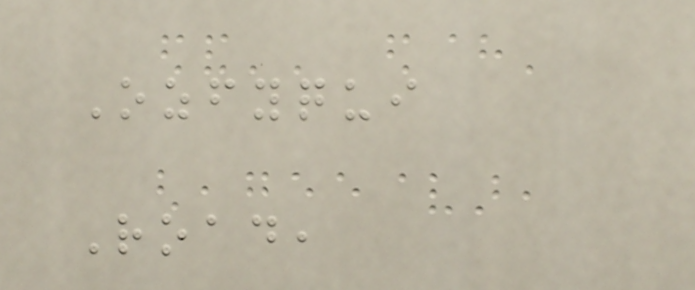Ozfyqui
Road,
